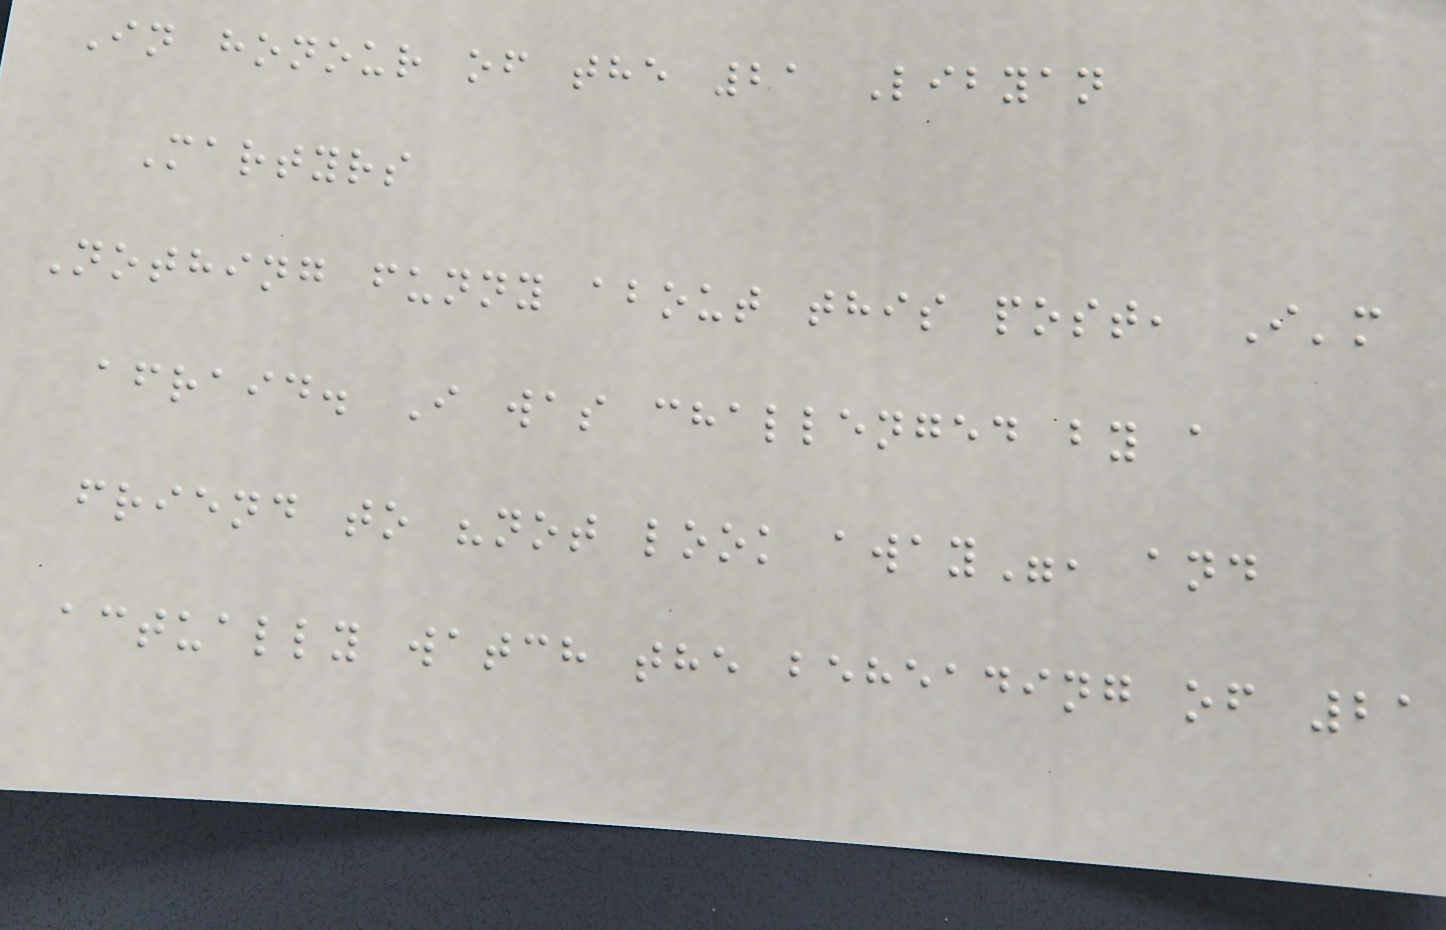In honour of the 21 Libyan
Martyrs
Nothing funny about this post, I'm
afraid. I was challenged by a
friend to "not look away", and
actually watch the beheading of 21
